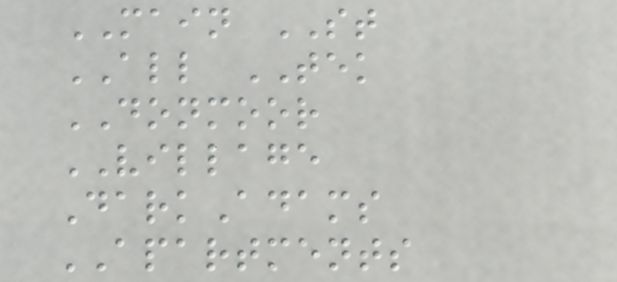MAIN ST
ALL TEK
DONMOOR
VILLAGE
DarkAdams
APARTMENTS
